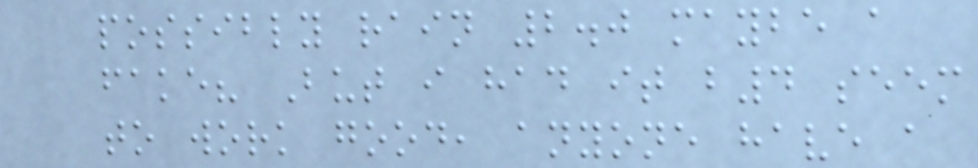possibly rain 2.0 maybe a
fake? But i had it b4 seem
to work good, anyone have a
